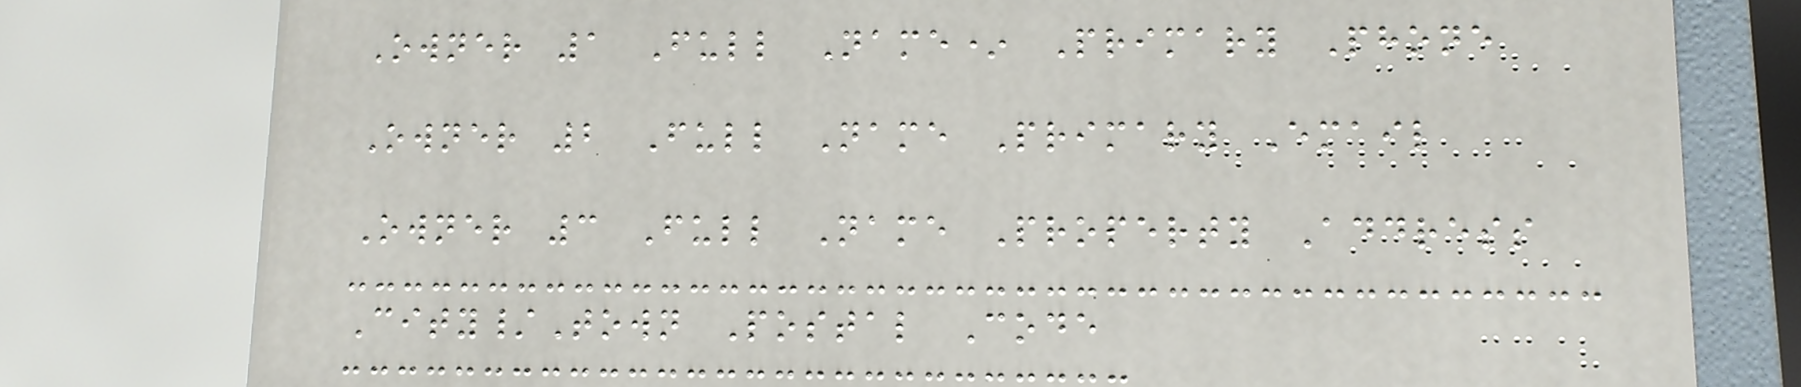Owner 1 Full Name* Primary Phone
Owner 2 Full Name Primary Email
Owner 3 Full Name Property Address
City/Town Postal Code
